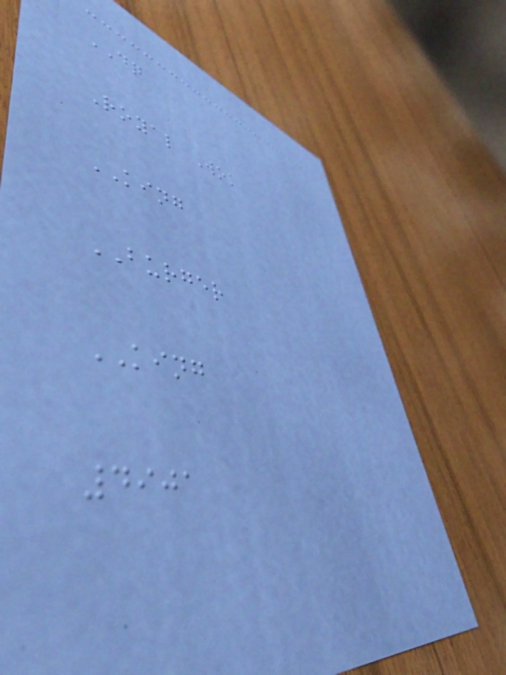DQ
Royal Wok
KING
BURGER
KING
4901
